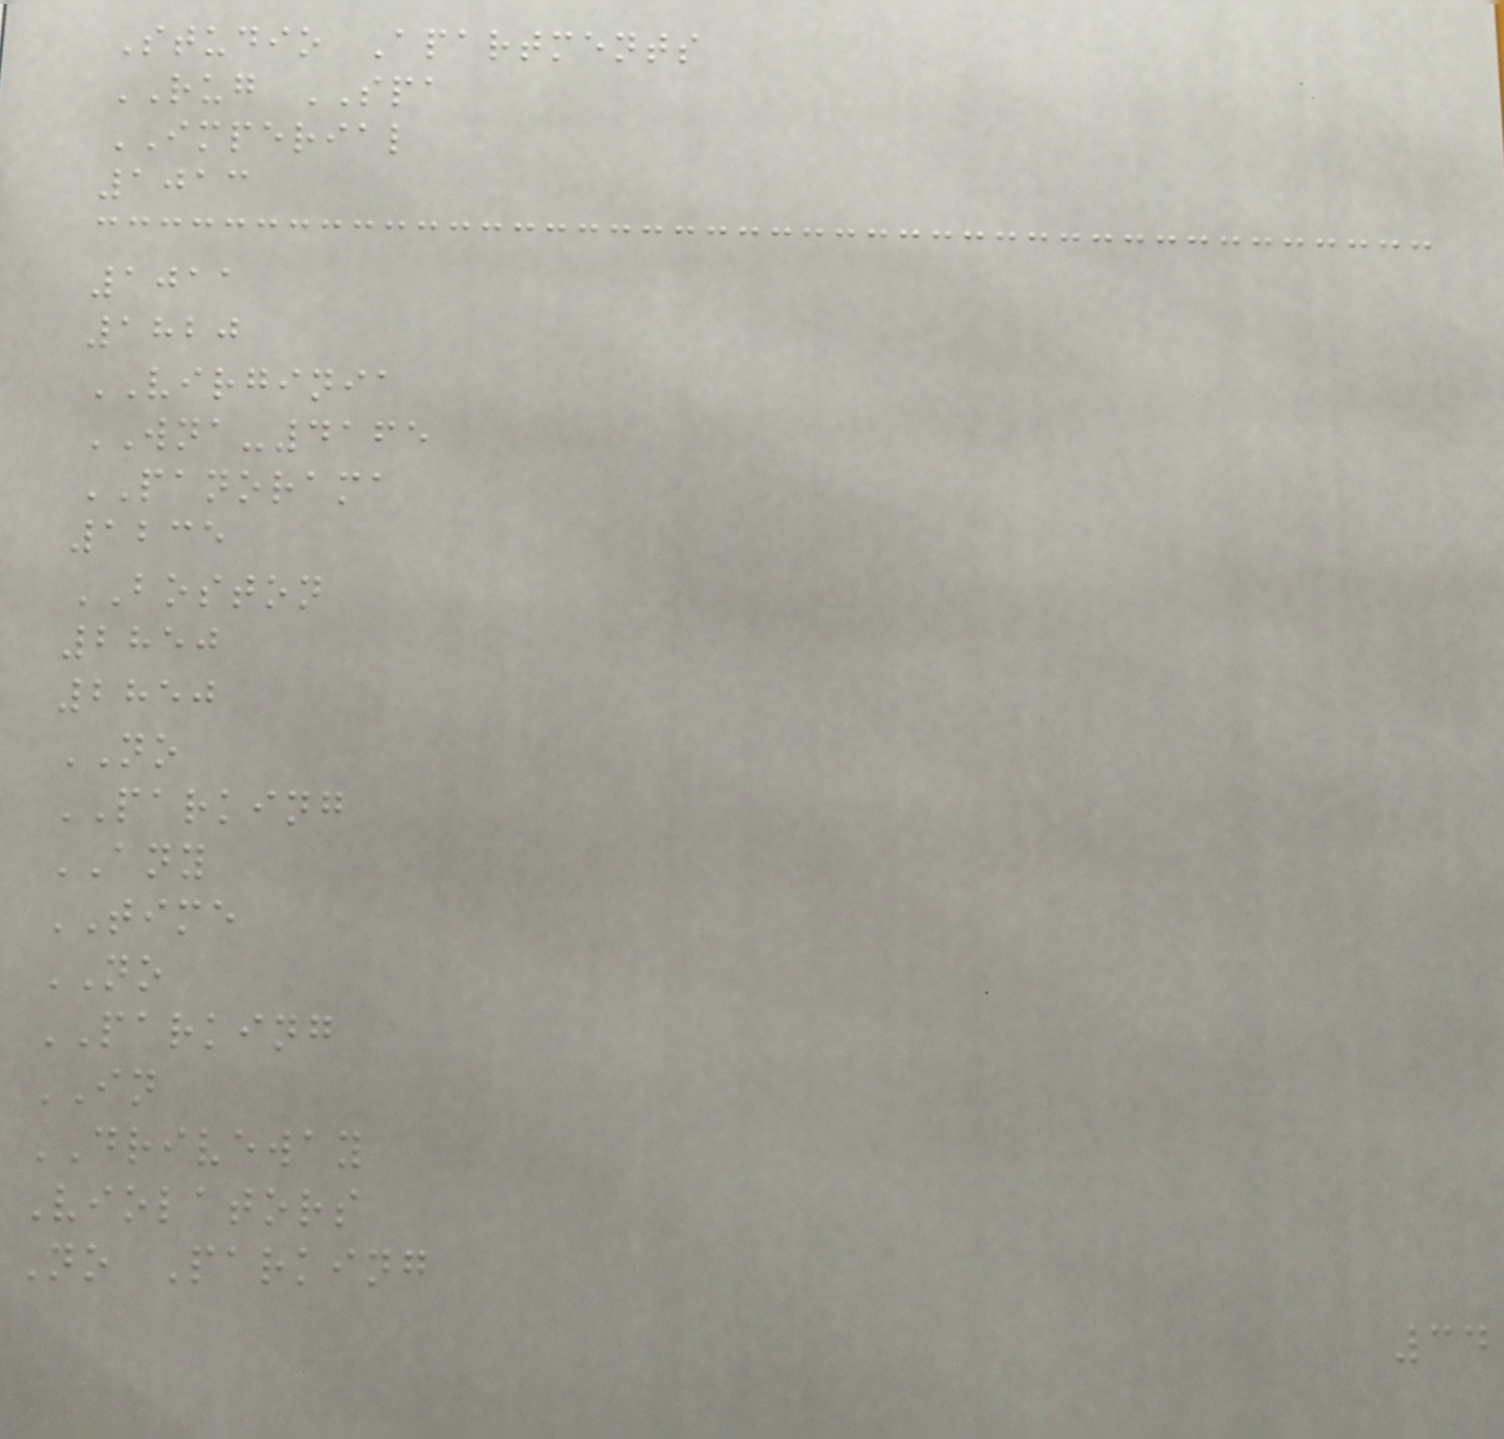Studio Apartments
RUG SPA
IMPERIAL
1013
1011
1820
VIRGINIA
WNA-4165
PANORAMA
1235
BOSTON
2850
2850
NO
PARKING
ANY
TIME
NO
PARKING
IN
DRIVEWAY
Violators
No Parking
34
